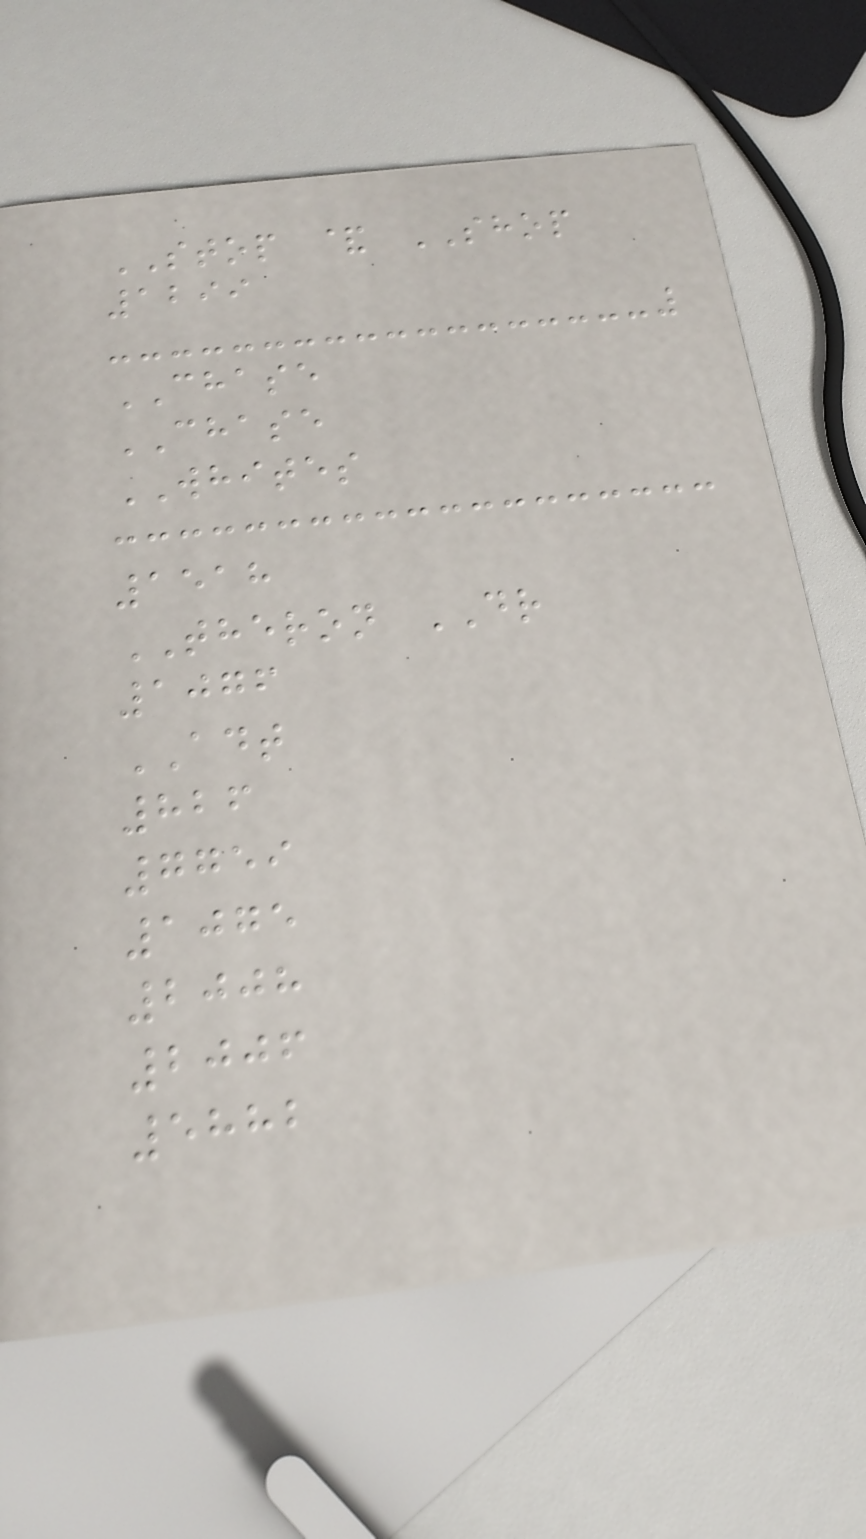STOP & SHOP
1299
CHASE
CHASE
WHITES
1518
THERON DR
1076
ADT
826
7759
1075
2008
2006
5882
